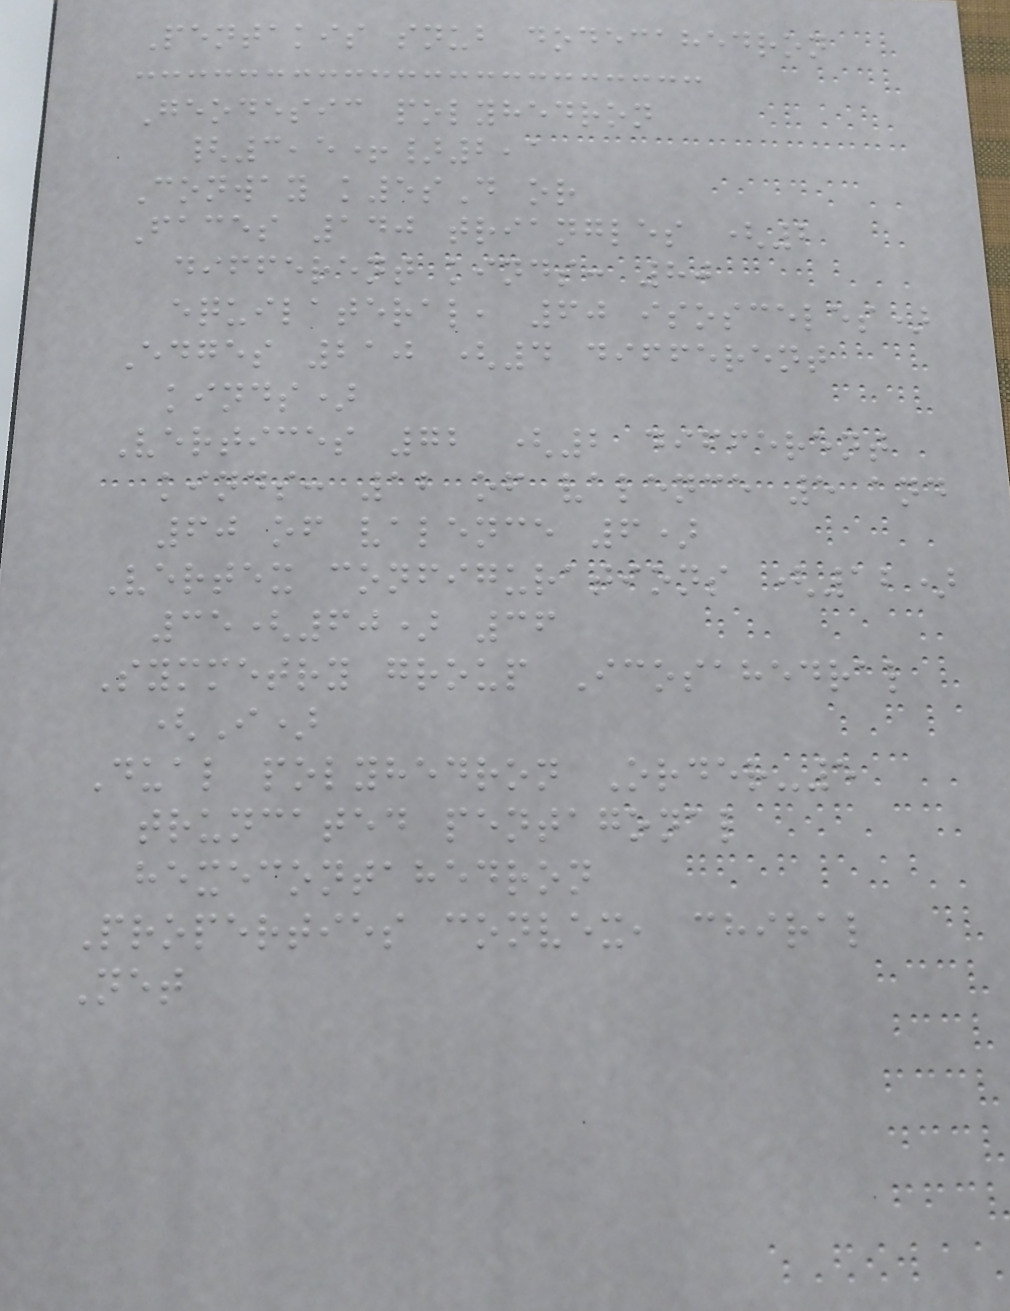Pentakis snub dodecahedron
Geodesic polyhedron
{3,5+}2,1
Conway k5sD or
Faces 140 triangles (2
different kinds: 80
equilateral, 60 isosceles)
Edges 210 (4 different
kinds)
Vertices 72 (2 different
kinds: 12 of valence 5 and
60 of valence 6)
Vertex configurations (12)
35(60) 36
Symmetry group Icosahedral
(I)
Dual polyhedron Order-5
truncated pentagonal
hexecontahedron
Properties convex, chiral
Net
